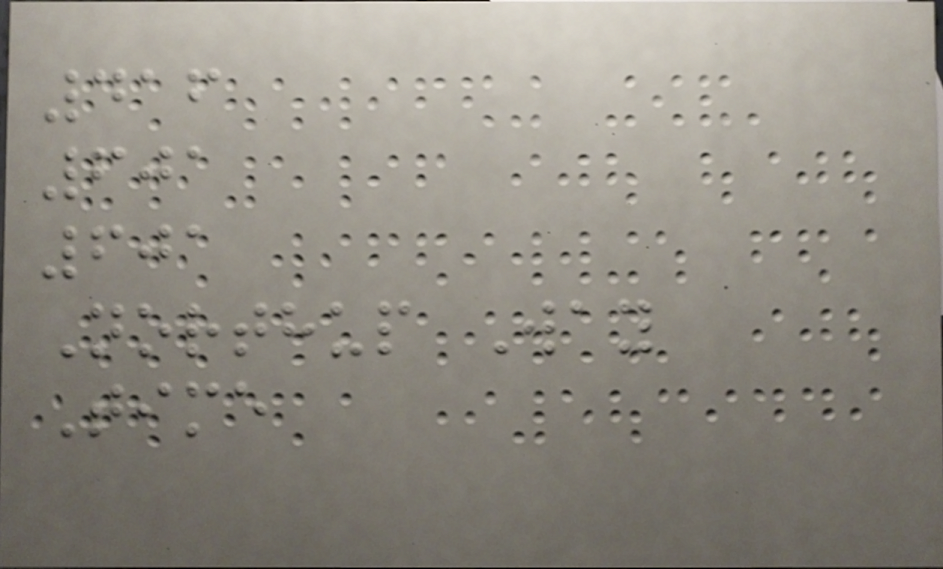416
601
601
Northup Way
Time
